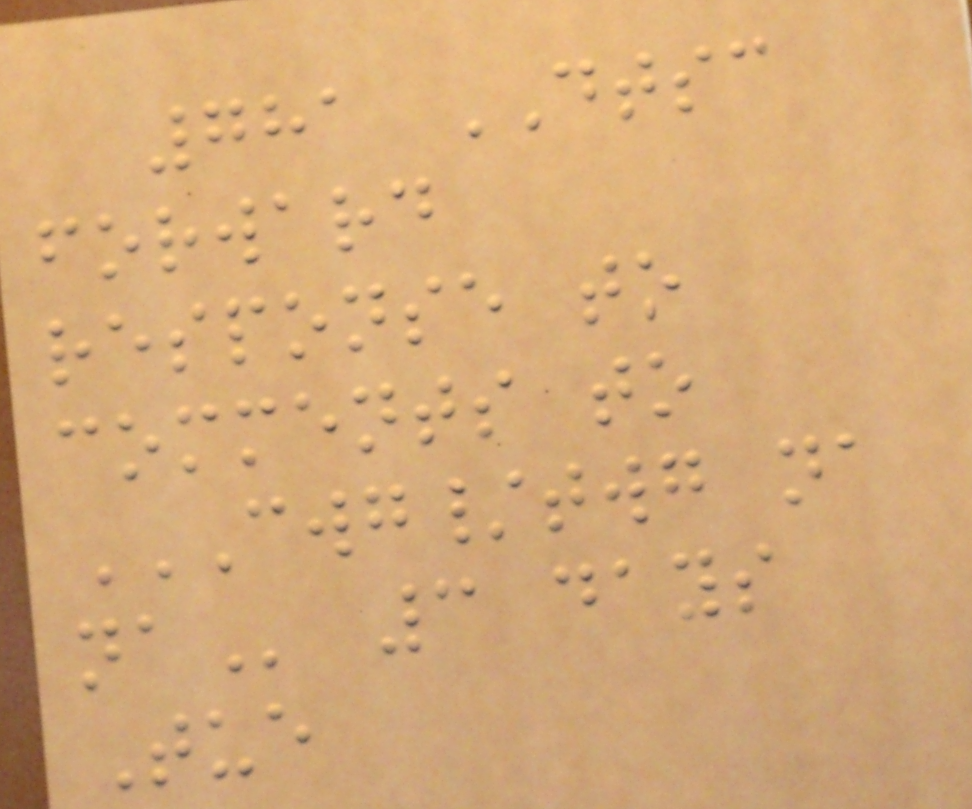781 DTSC
forward
response to
comments to
CWG/TWG NA
NA 3 days
Tue
